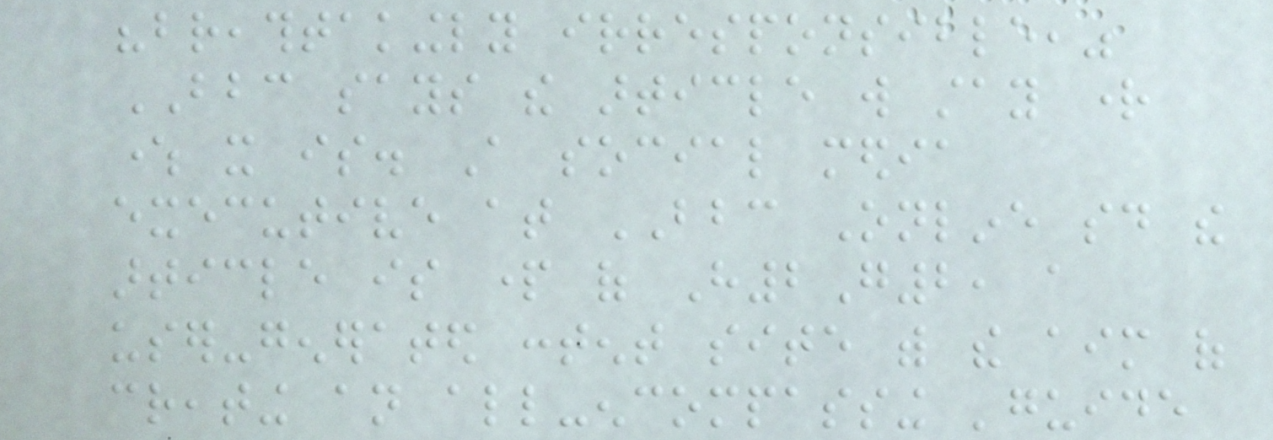"breathtakingly irresponsible,"
BBC says the article will stay right
where it is. A social media
executive at BBC Online said the
article is part of H2G2, a
user-generated content site with the aim of
creating an all-encompassing 'guide
